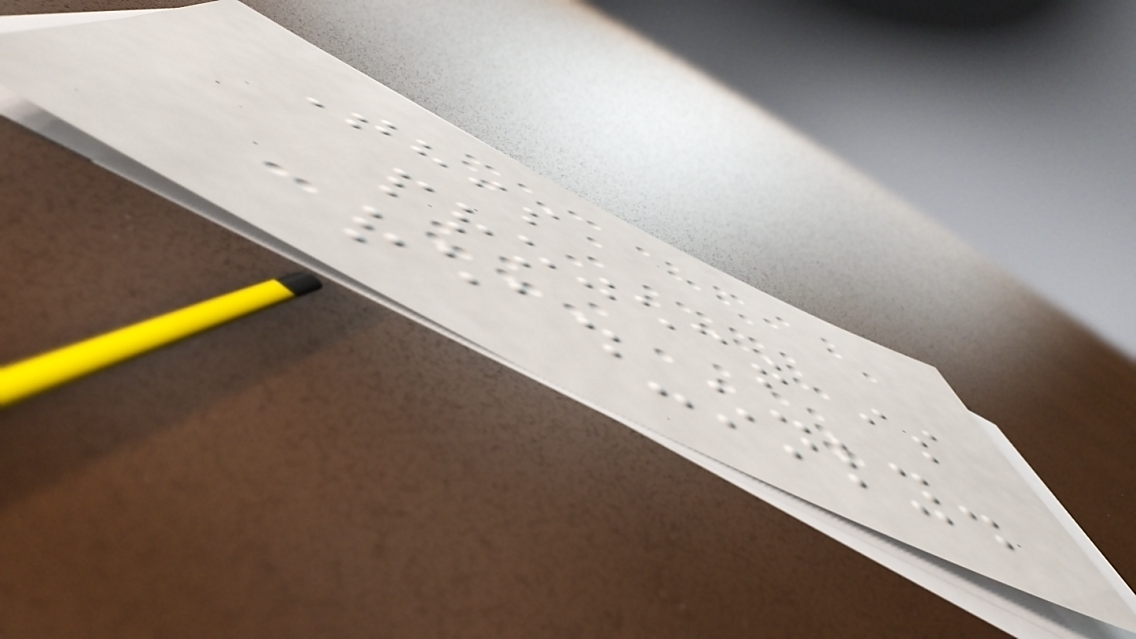This
project is
read-only.
